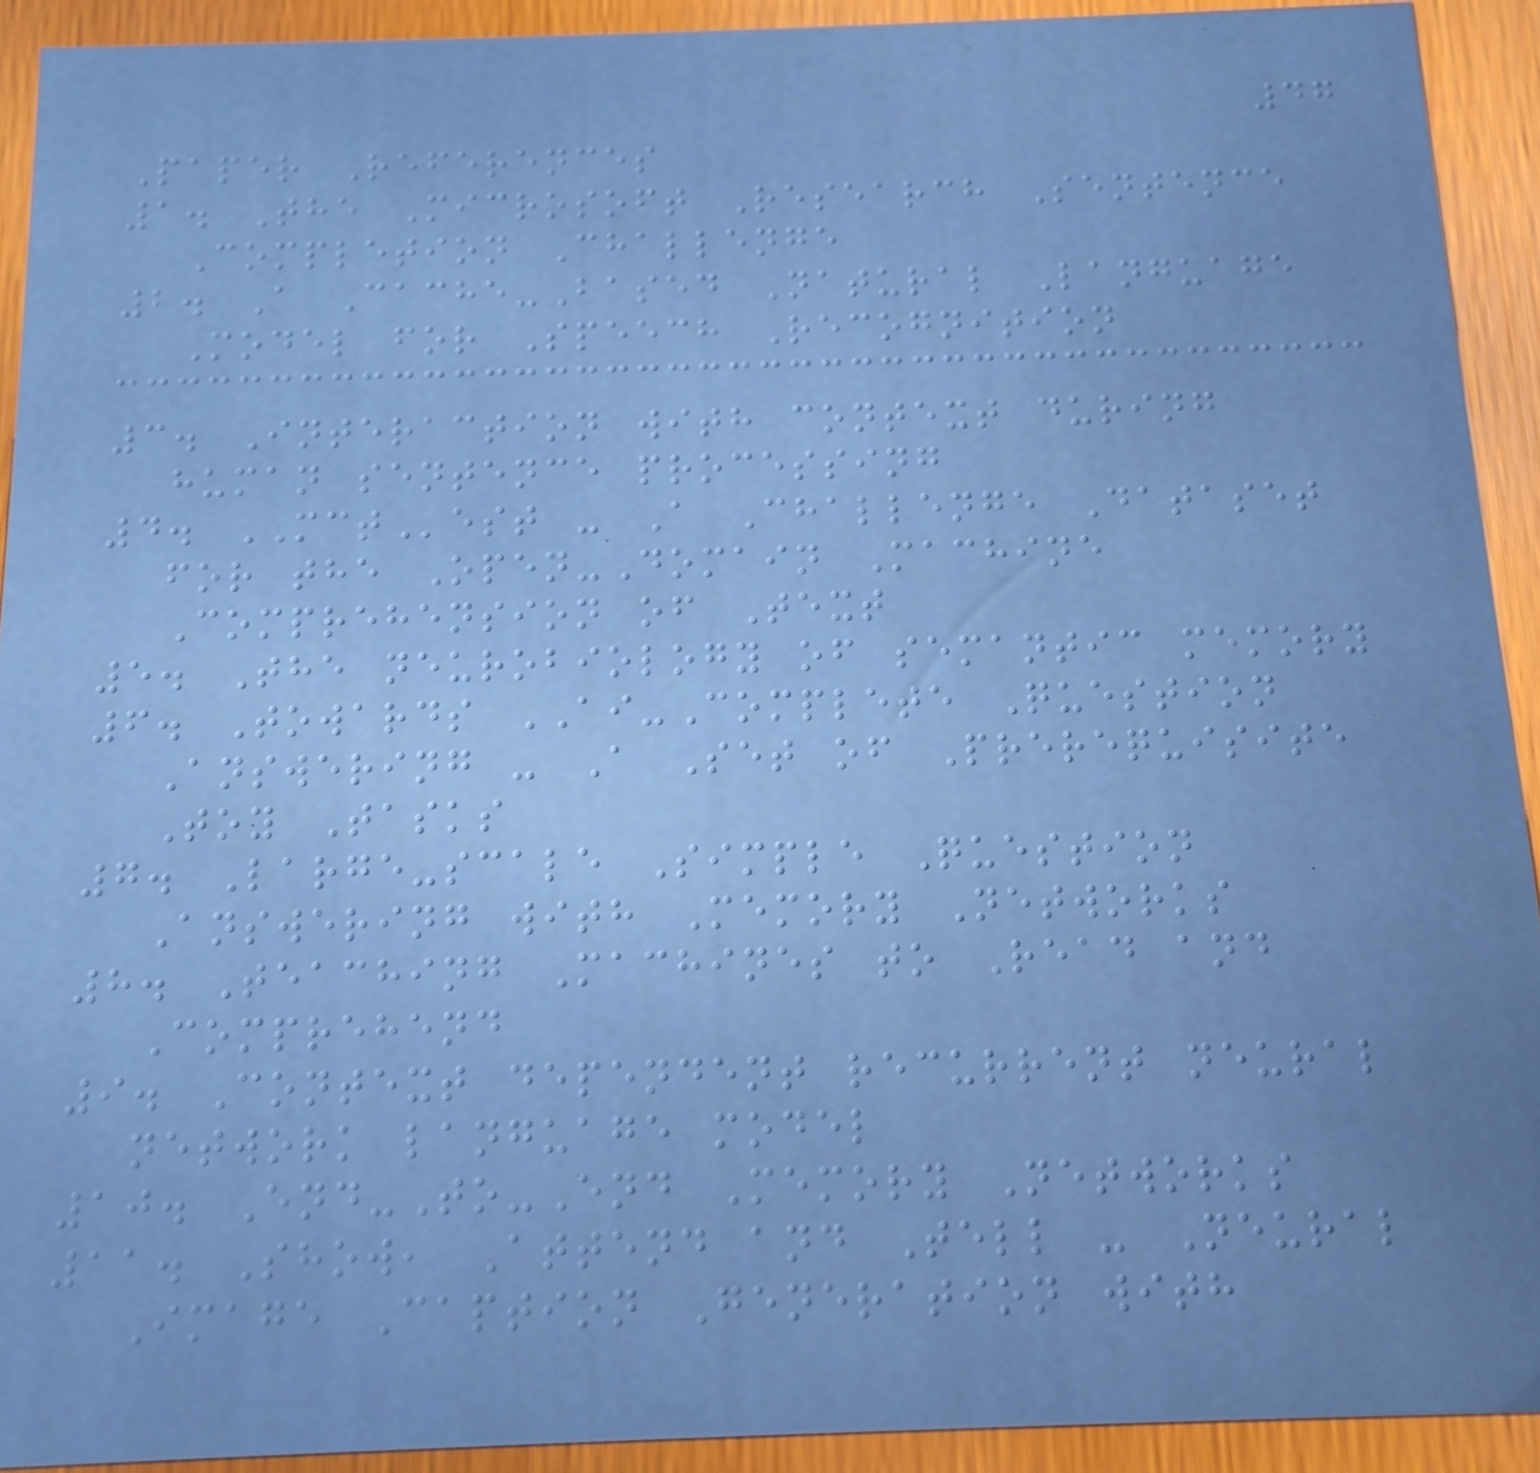47
Paper References
1. The Microsoft Research Sentence
Completion Challenge
2. A Cache-Based Natural Language
Model for Speech Recognition
3. Interaction with context during
human sentence processing
4. MCTest - A Challenge Dataset
for the Open-Domain Machine
Comprehension of Text
5. The neurobiology of semantic memory
6. Towards AI-Complete Question
Answering - A Set of Prerequisite
Toy Tasks
7. Large-scale Simple Question
Answering with Memory Networks
8. Teaching Machines to Read and
Comprehend
9. Context dependent recurrent neural
network language model
10. End-To-End Memory Networks
11. Show, Attend and Tell - Neural
Image Caption Generation with
